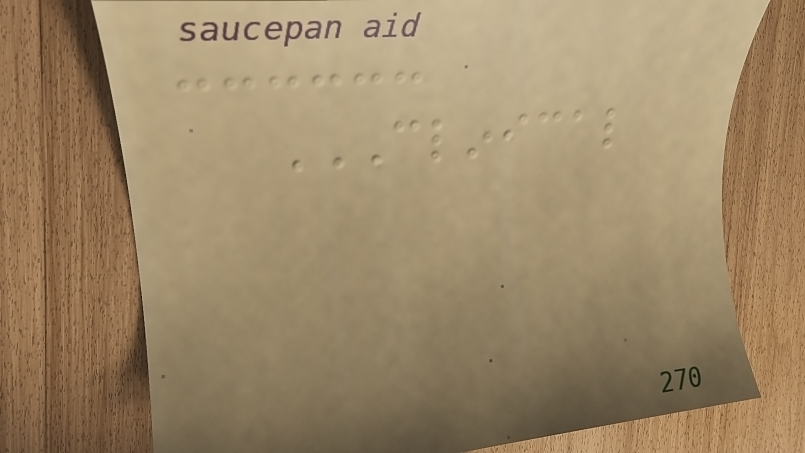CLINICAL
